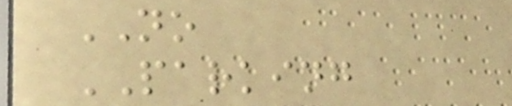NO
PARKING
